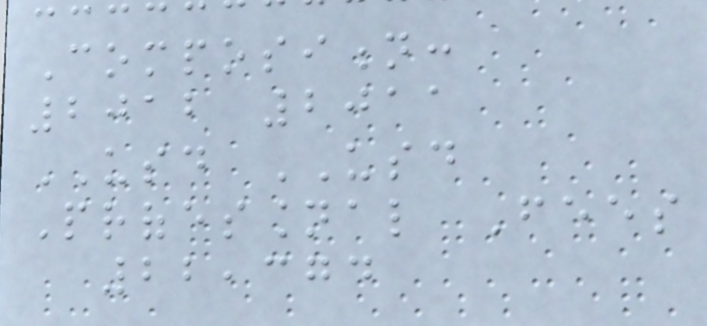Composition:
2012 2011
USD USD
Professional Fees
22,374
